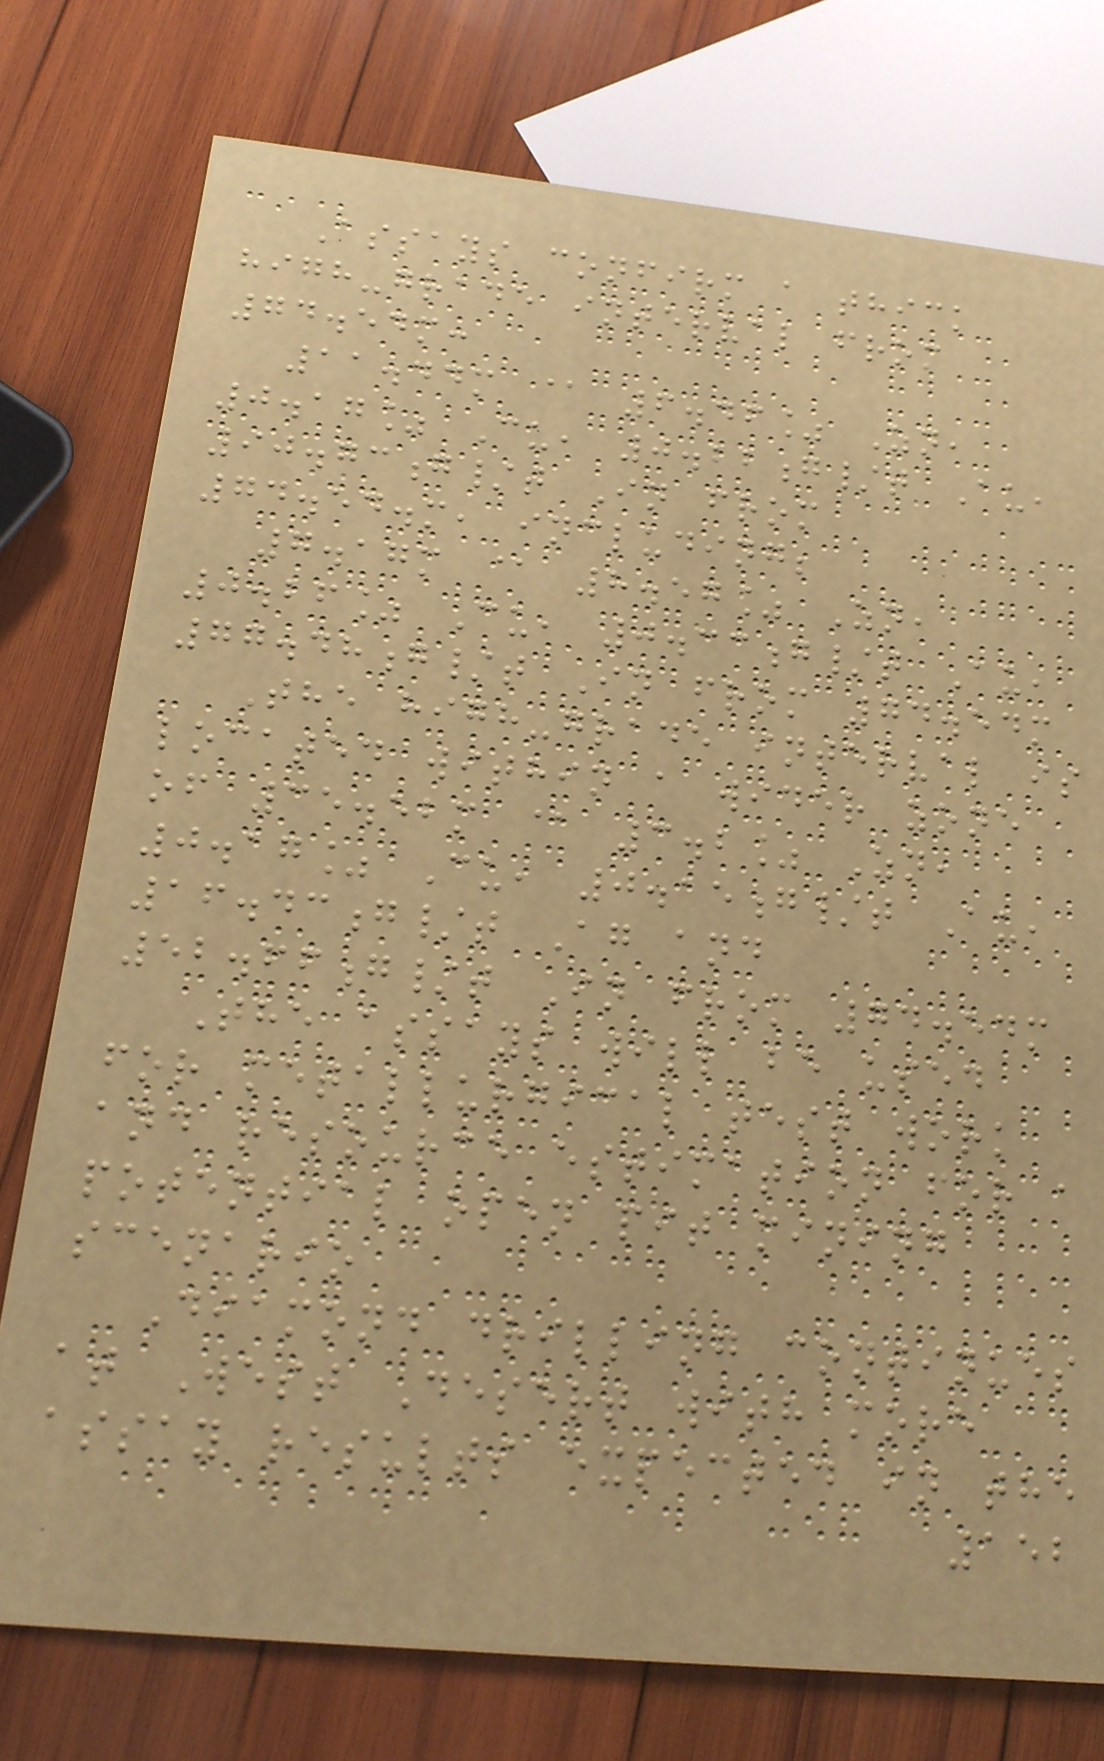Assays confirm a thick
high-grade interval from
74.54m:
11.44m @ 6.46% Zn,
0.17% Cu, 0.22g/t Au,
90.73g/t In from
74.54.m, including;
7.17m @ 8.57% Zn,
0.26% Cu, 0.33g/t Au,
77.48g/t In from 74.54m
The high-grade interval is
located within a wider zone
of 35.52m @ 3.2% Zn,
0.17% Cu, 0.15g/t Au,
16.43g/t Ag and
52.66g/t In from 74.54m
The assays will be used
for metallurgical test work
and resource estimation for a
potential open pit mining
scenario
Diamond drilling continues
at West Desert with more
assay results expected in the
152
